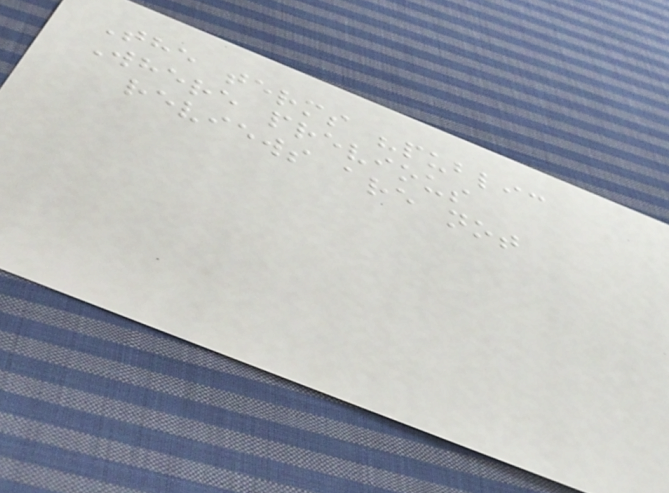The terms "public
Where previous
reviews are not
